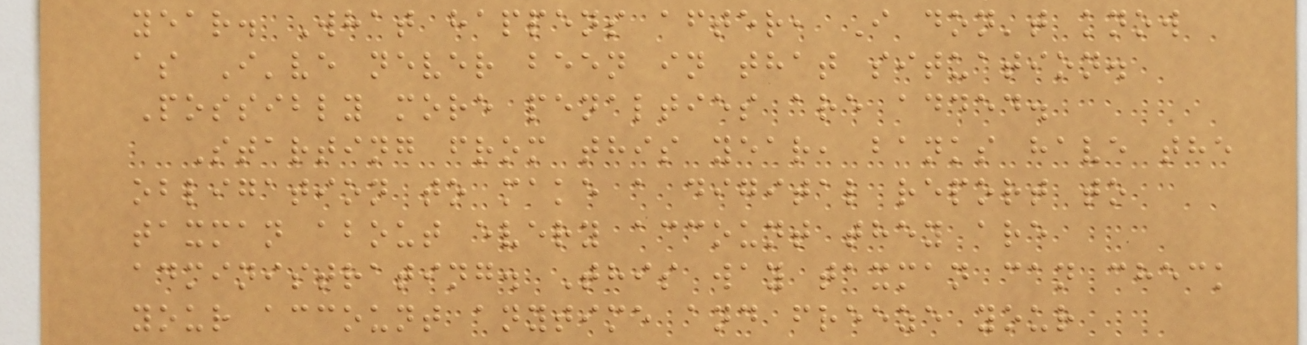year. What happens after, I don't know
as I've never been in that situation.
Possibly more penalties are added.
Starting from this year, banks have the
obligation to make a digital report to
taxman about every account they are
administrating. This way taxman can check
your account anytime and freeze your
